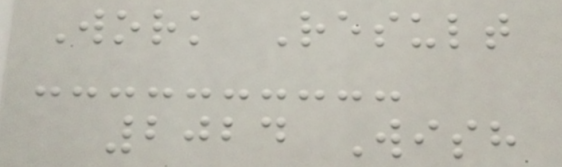Work Result
2024 Wish
